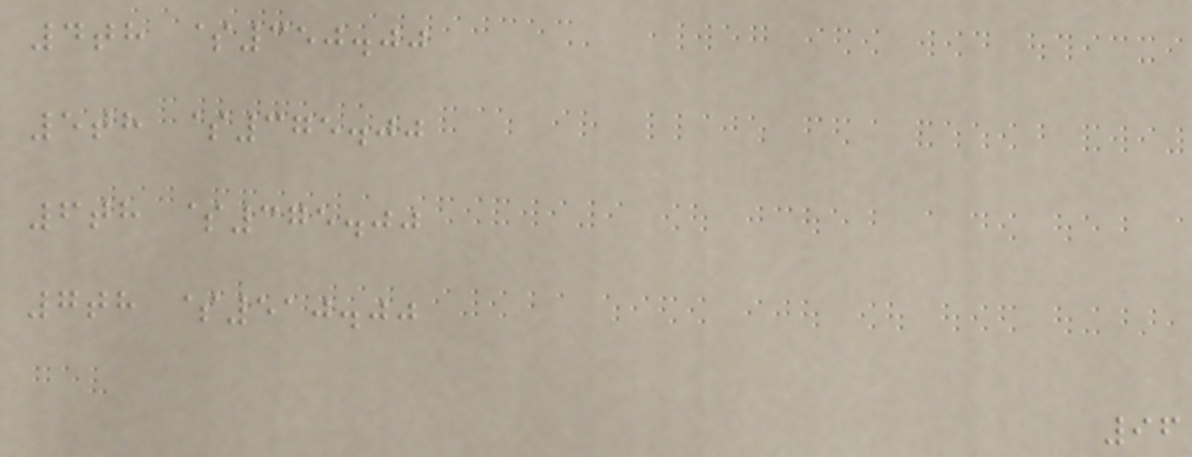4th $350.00
5th $375.00
6th $375.00
7th $510.00
96
